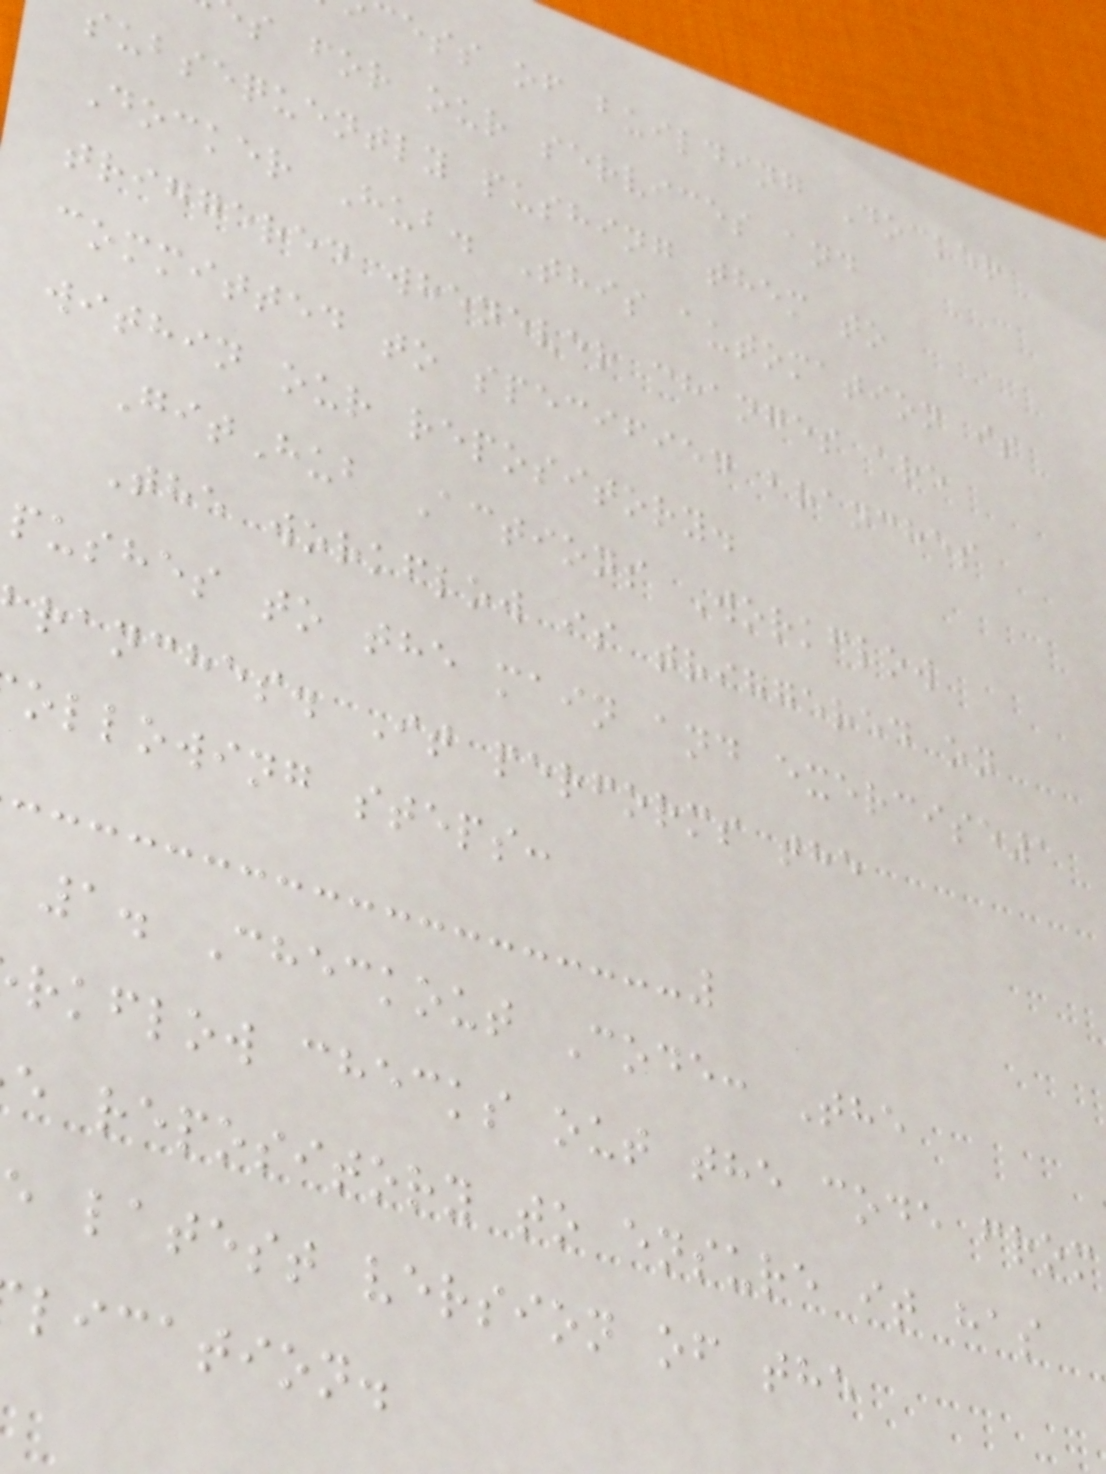cess of building Docker
s for our services and
subsequently pushing them to
Docker Hub. This automation is
triggered whenever changes are
committed to specified branches
within our repository.
GitHub Actions Workflow
The workflow is triggered on
pushes to the main and exercise1
ranches. It performs the
ollowing steps:
1. Checkout Code: The
rkflow checks out the code from
e repository to ensure it has
latest version of the
lication.
